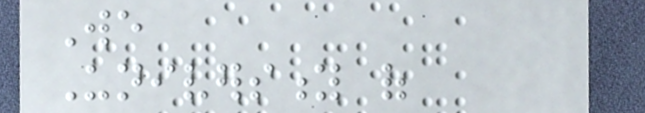We
University of
